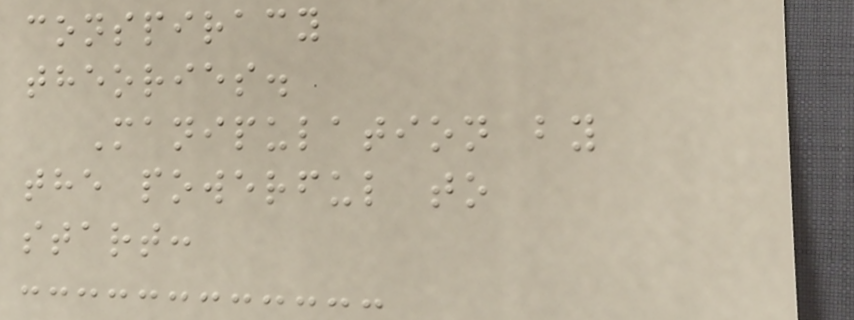conspiracy
theories.
Manipulation by
the powerful to
start:
